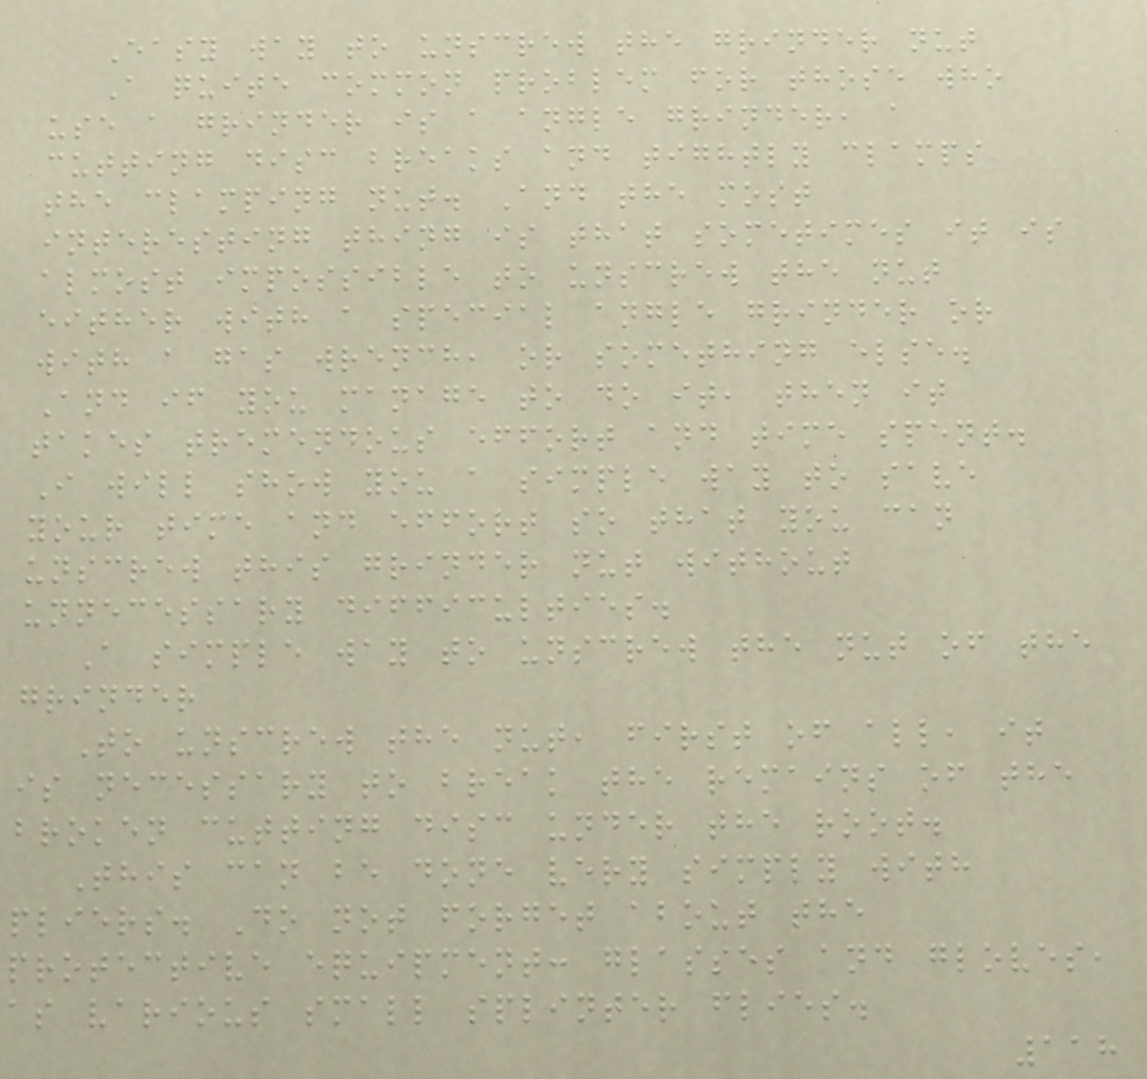Easy way to unscrew the grinder nut
A quite common problem for those who
use a grinder is a angle grinder, a
cutting disc breaks and tightly clamps
the clamping nut. And the most
interesting thing is that sometimes it is
almost impossible to unscrew the nut
either with a special angle grinder or
with a gas wrench, or something else.
And if you manage to do it, then it
takes tremendous effort and time spent.
I will show you a simple way to save
your time and effort so that you can
unscrew this grinder nut without
unnecessary difficulties.
A simple way to unscrew the nut of the
grinder
To unscrew the nut, first of all, it
is necessary to break the remains of the
broken cutting disc under the root.
This can be done very simply with
pliers. Do not forget about the
protective equipment: glasses and gloves,
as various small splinter flies.
118
